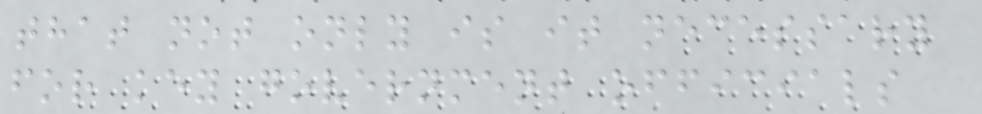that not only is it necessary
for key government officials
